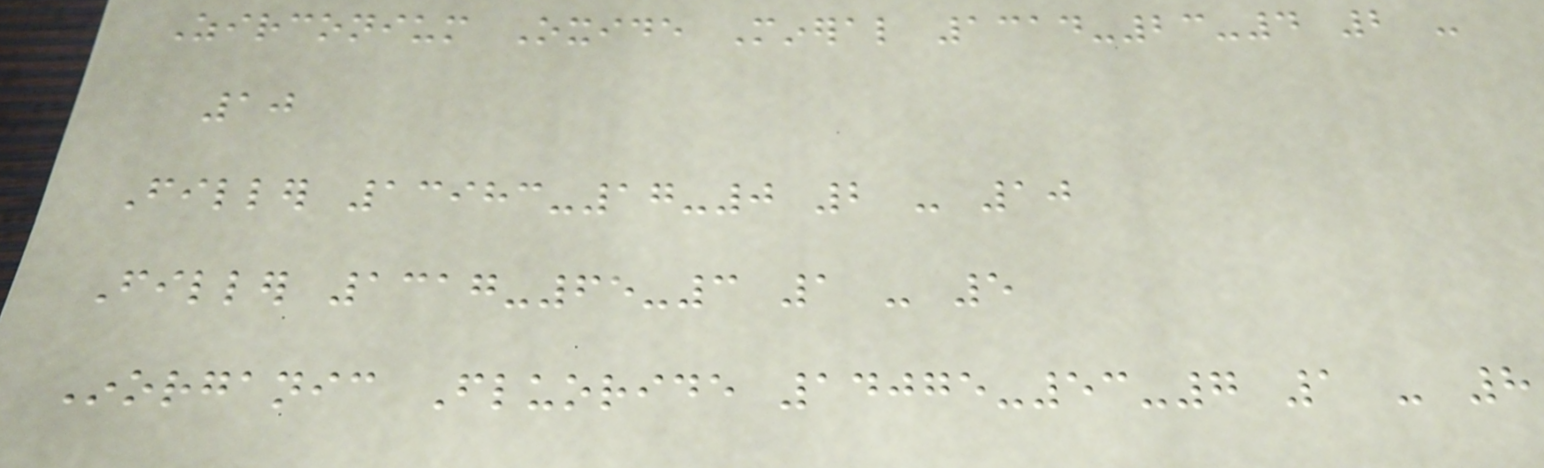Zirconium Oxide Mineral 1314-23-4 2 -
10
Filler 13983-17-0 2 - 10
Filler 1317-65-3 1 - 5
Inorganic Fluoride 14075-53-7 1 - 8
